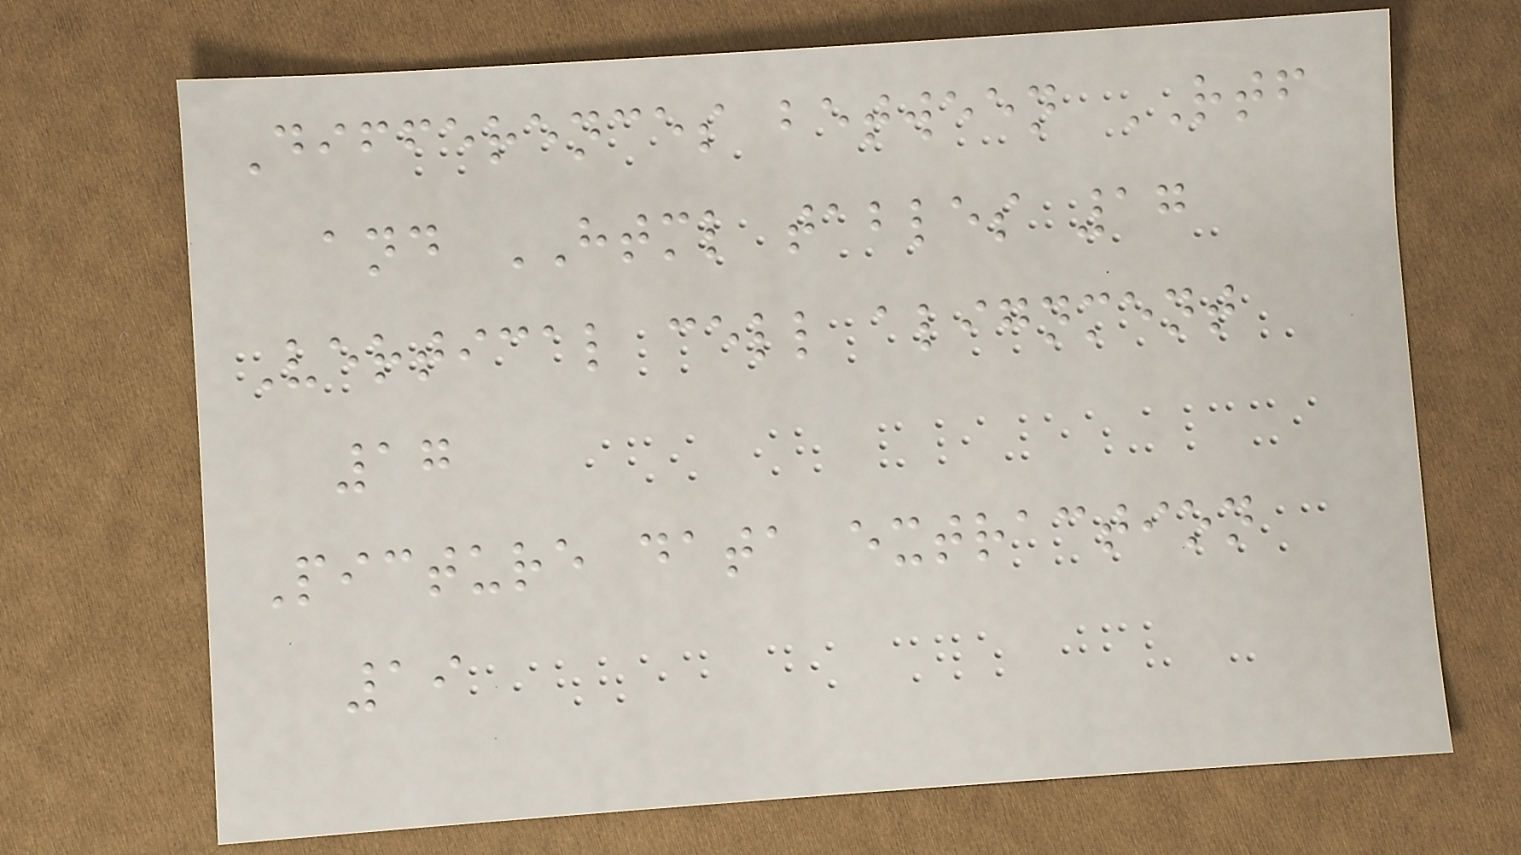Differences between RTF
and HTML tables 17
Vertical cell alignment
17
Picture data extraction
19
